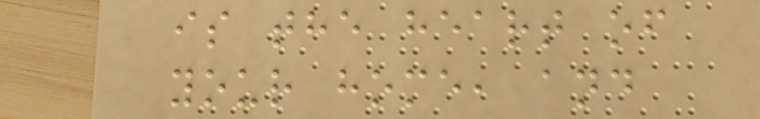is the heart of
your home, and
